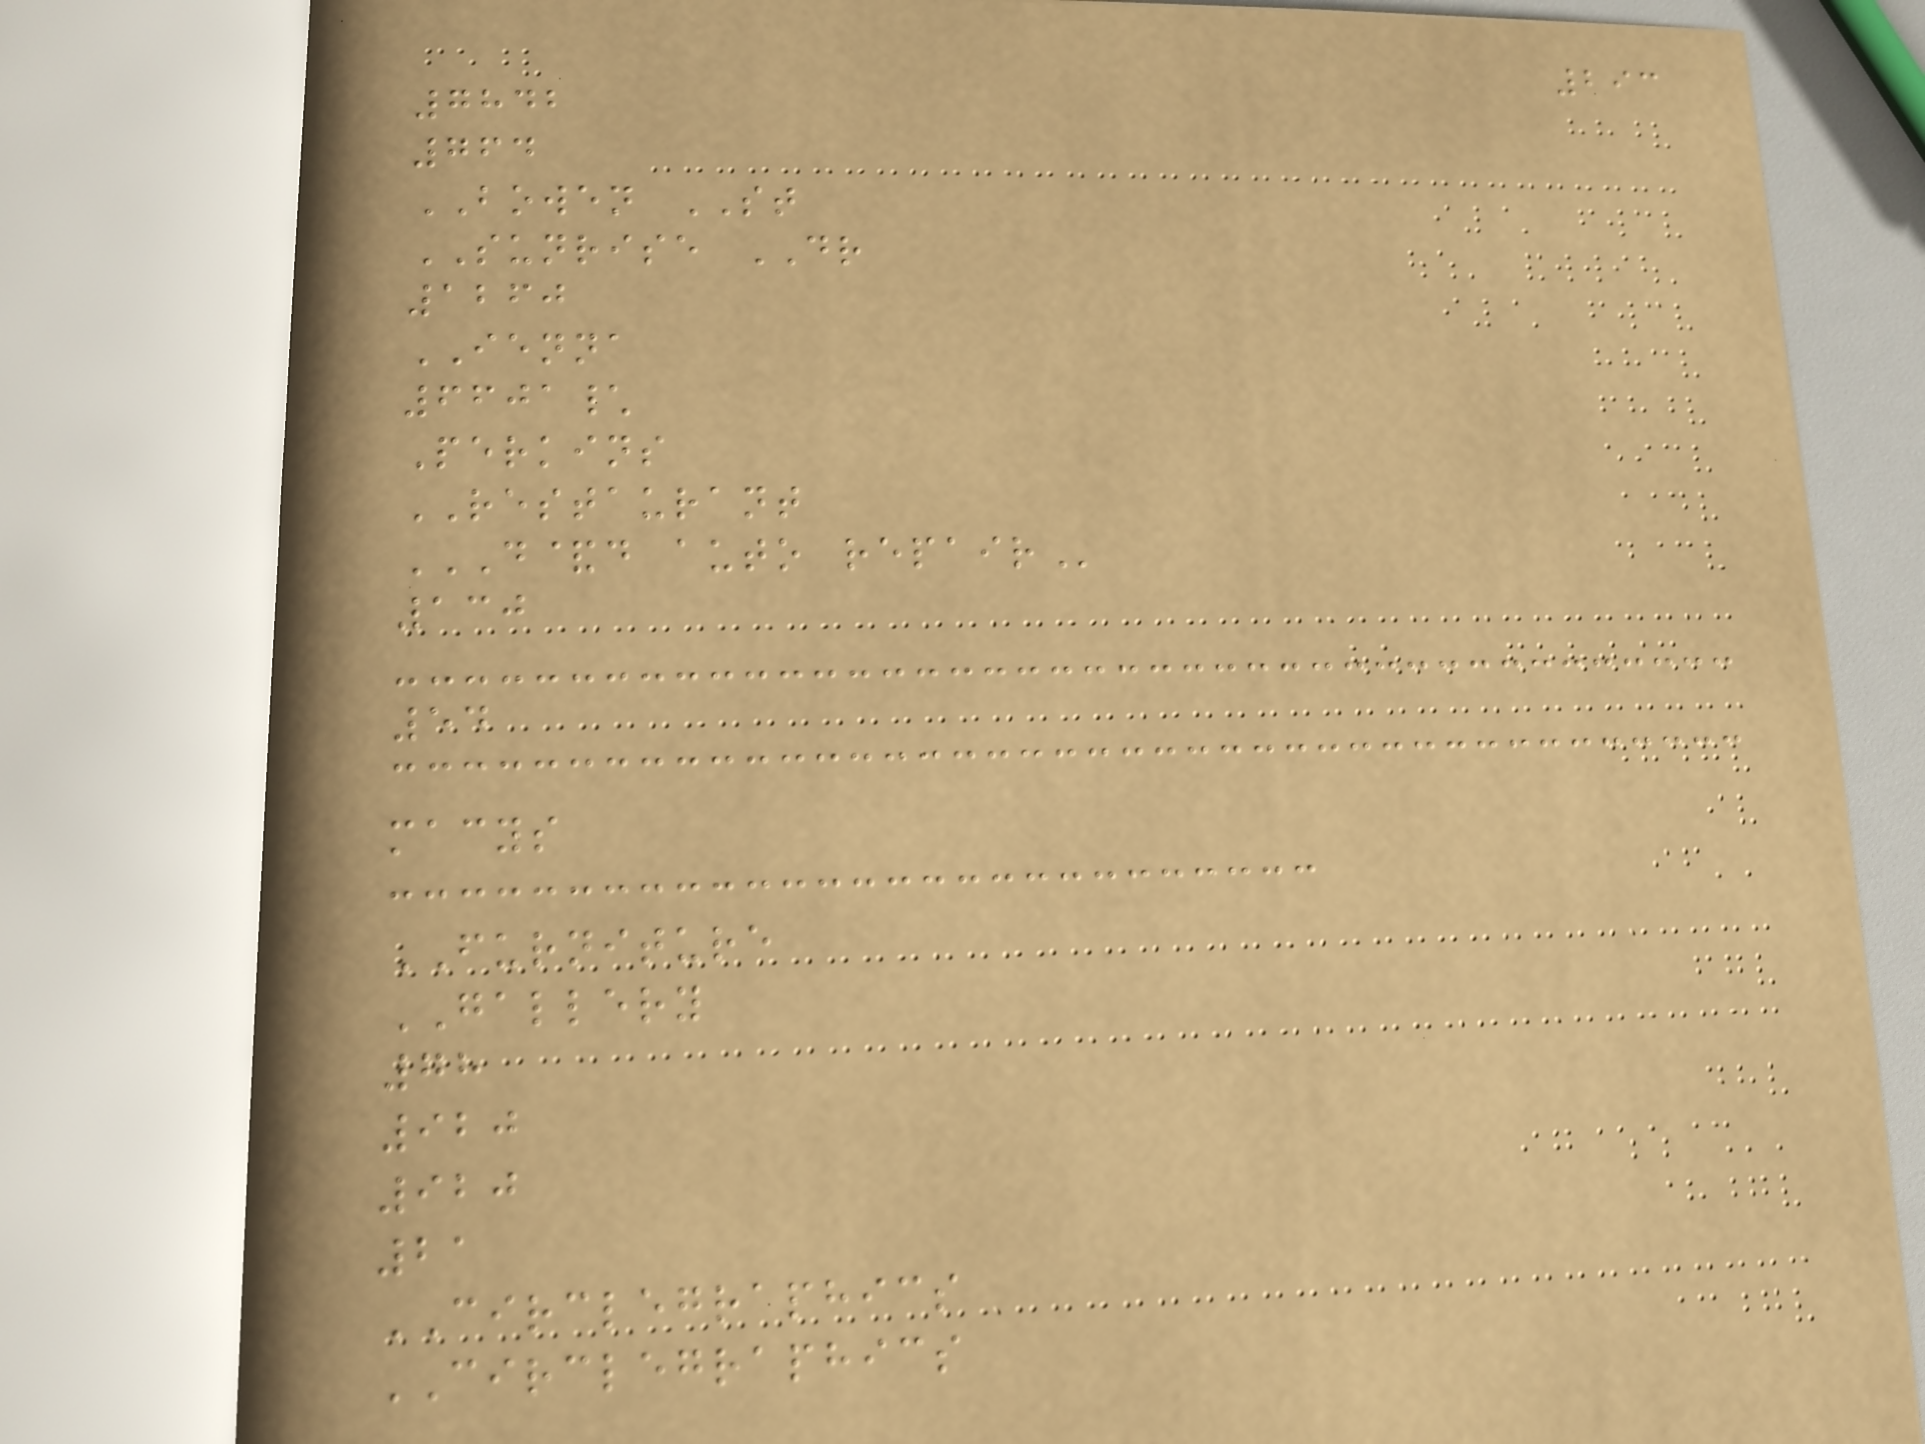293
7842
764
BOWEN ST
SUNRISE DR
1260
IENNA
6601\
Perkins
RESTAURANT
D&D AUTO REPAIR
130
54
macys
FURNITURE
GALLERY
78
920
920
21
CIRCLEGRAPHICS
CIRCLEGRAPHICS
